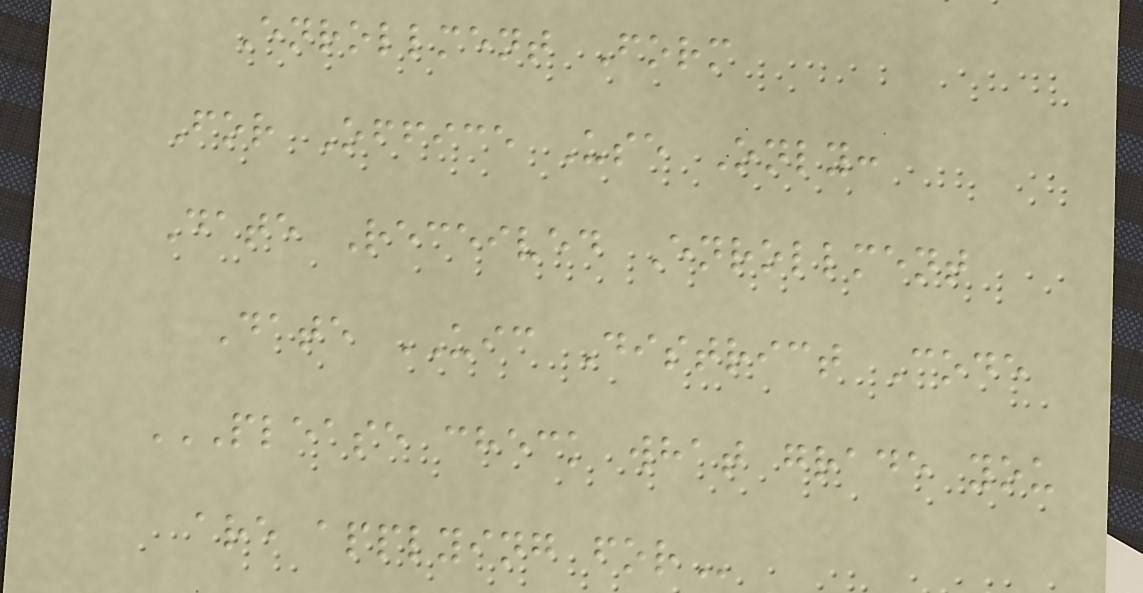Enrollment Form
For Office Use Only:
Date Received Enrollment
Date UIC District Code
PLEASE CHECK WHAT GRADE YOU
ARE APPLYING FOR
